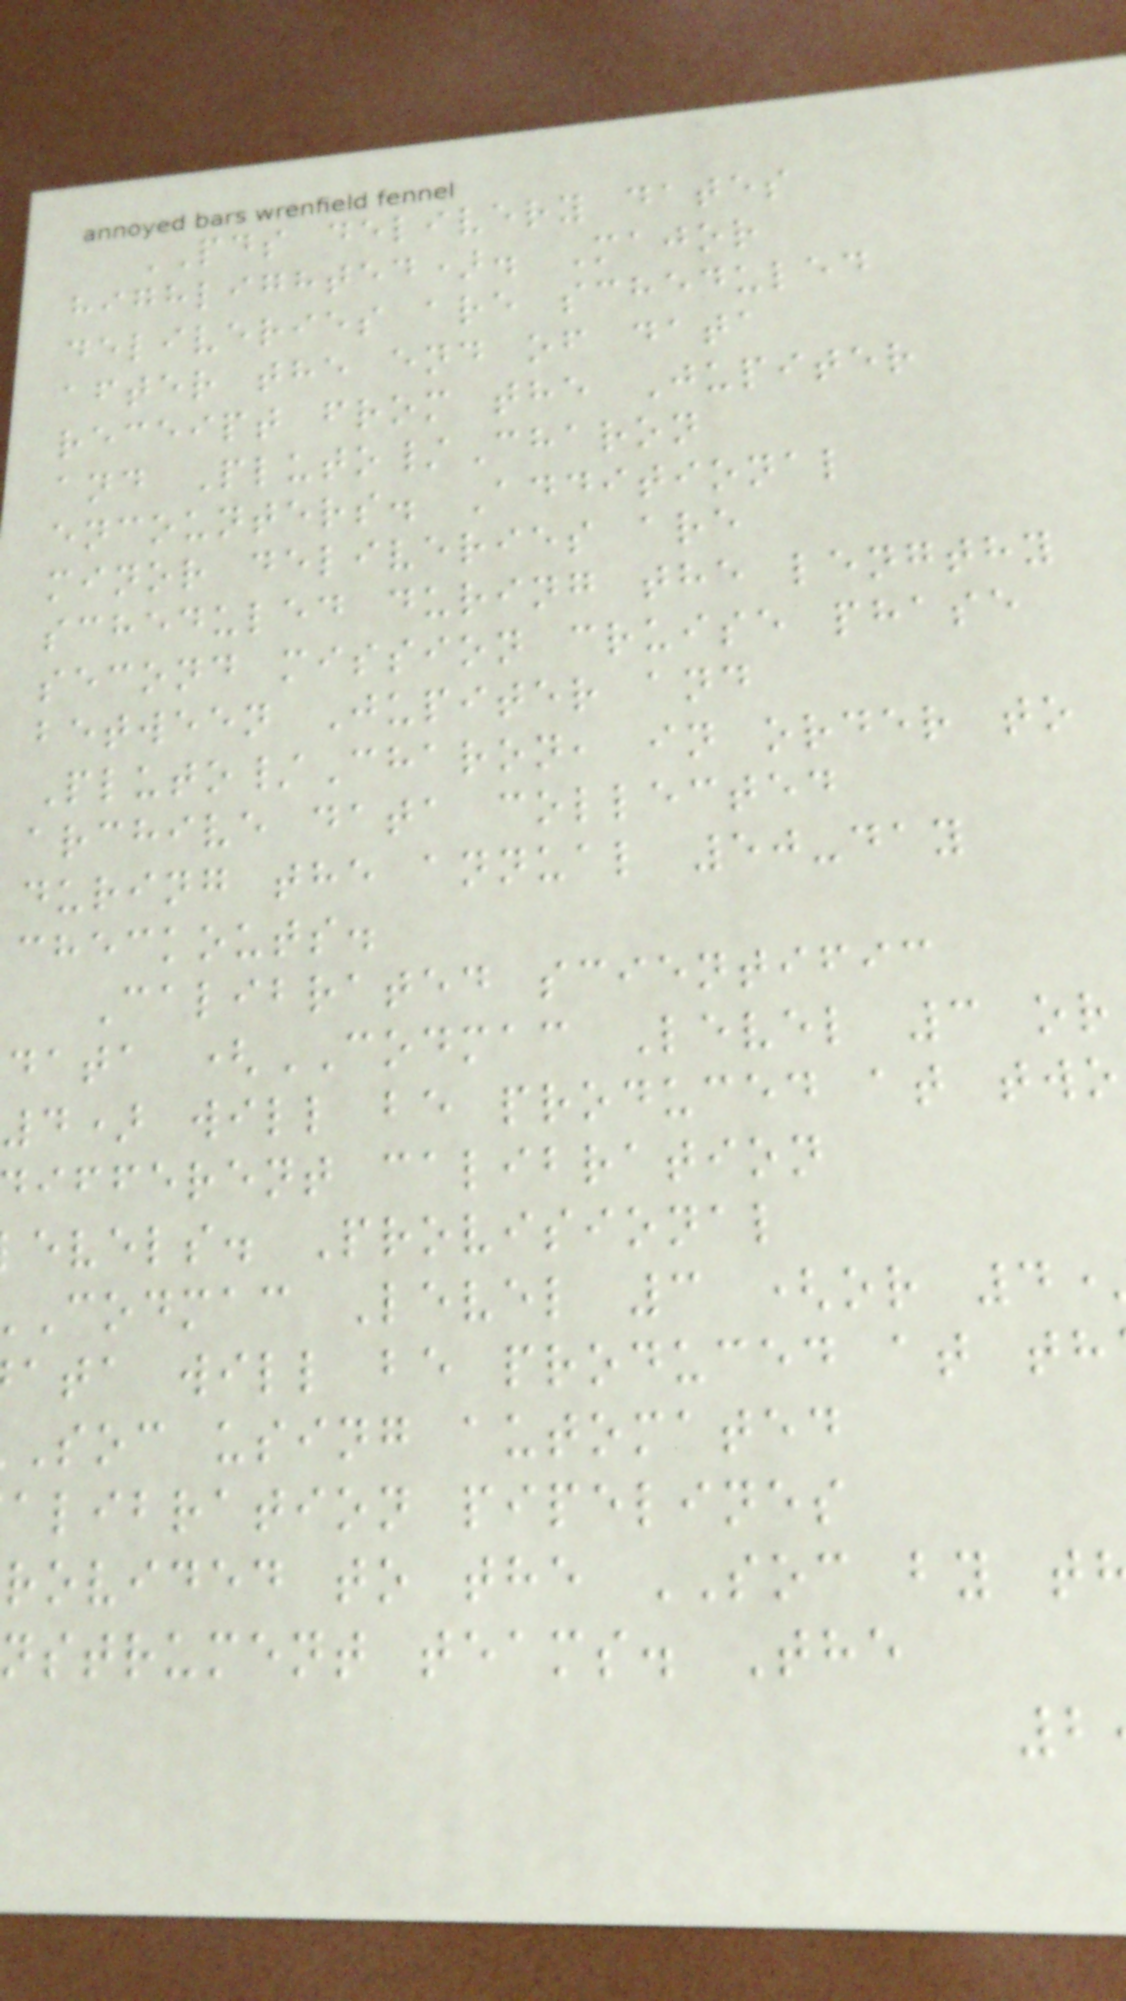PDS delivery dates
highlighted). Major
deliveries are scheduled
after the end of data
receipt from the Jupiter
and Pluto/Charon
encounters. Additional
minor deliveries are
scheduled during the lengthy
second mission cruise phase
between Jupiter and
Pluto/Charon, in order to
archive data collected
during the annual 50-day
checkouts.
Calibrated scientific
data (CODMAC Level 3 or
4) will be produced at two
ifferent calibration
evels. Provisional
codmac Level 3 (or 4
ata will be produced at th
soc using automated
alibration pipelines
rovided to the SOC by t
nstrument teams. The
